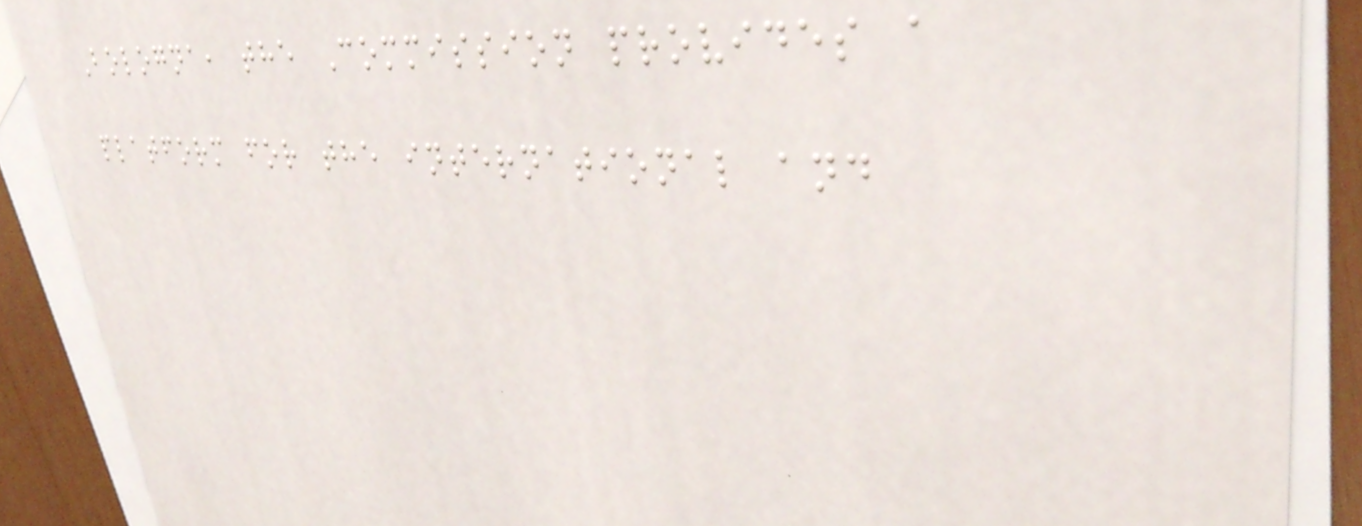Bologna, the Commission provides a
platform for the international and
